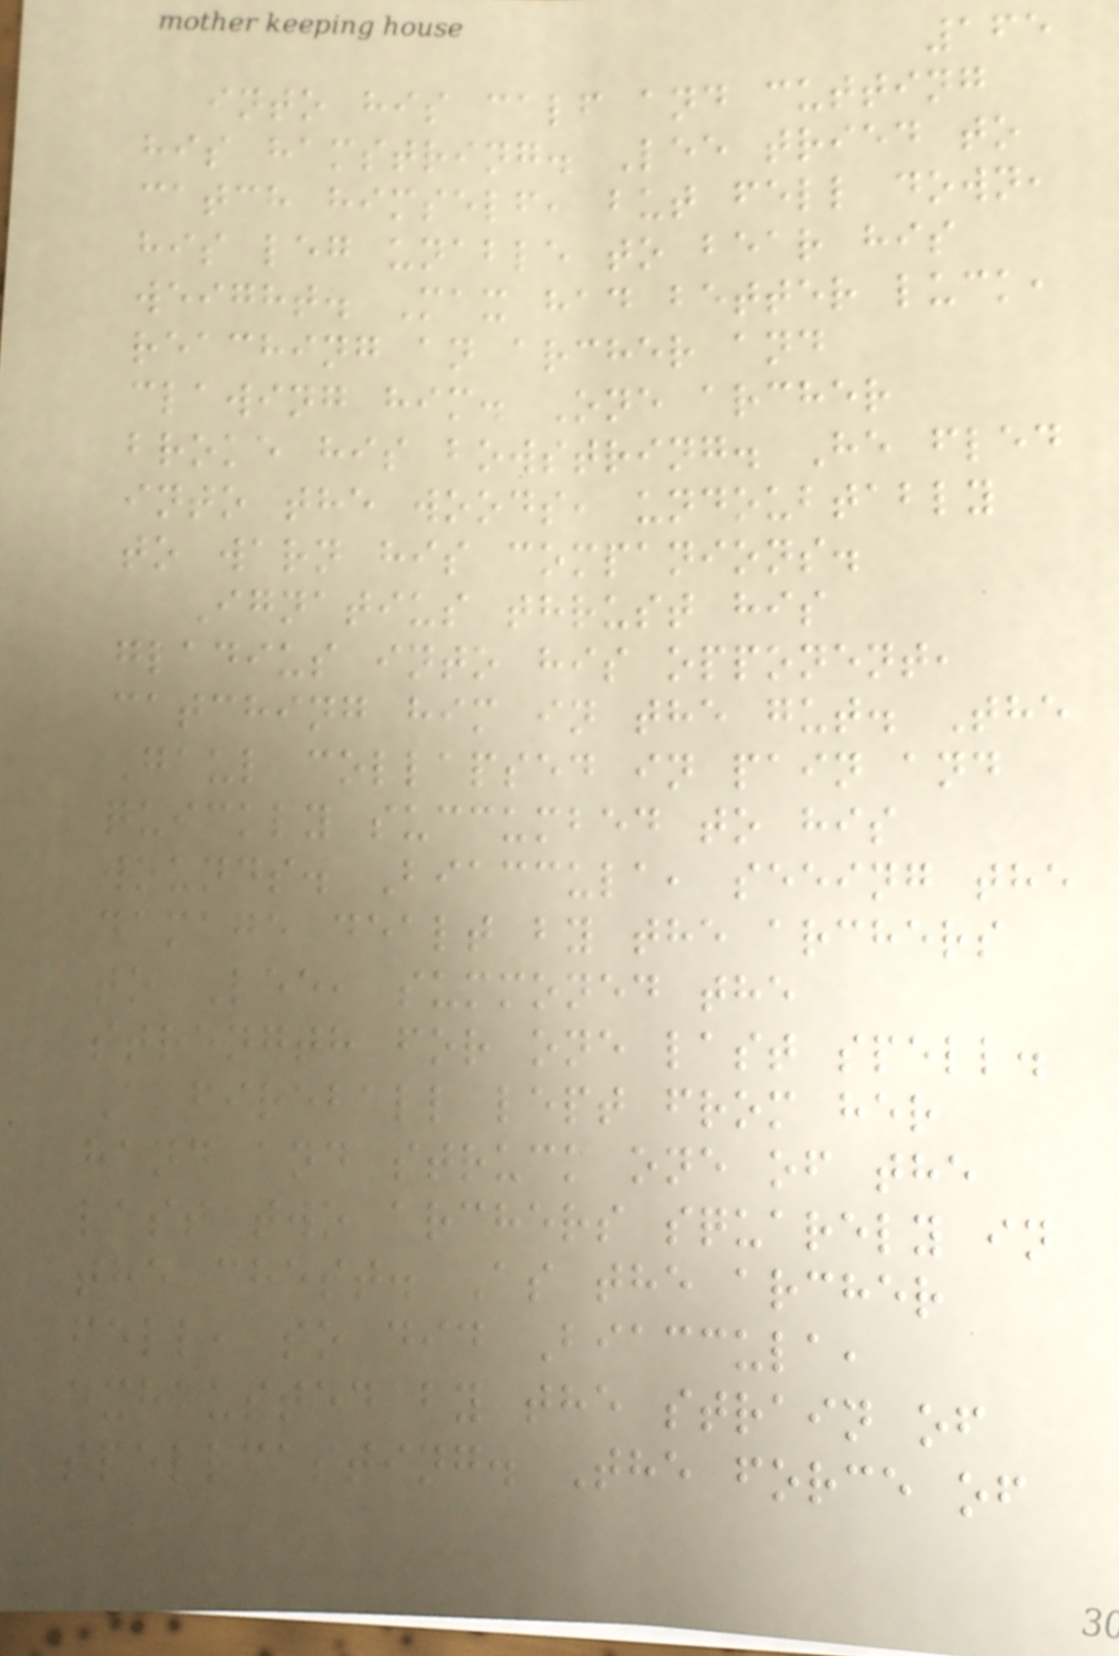165
into his calf and cutting
his hamstring. Lee tried to
catch himself, but fell down,
his leg unable to bear his
weight. Max had better luck,
reaching an archer and
clawing him. One archer
broke his bowstring. He fled
into the woods, undoubtably
to warn his companions.
Ignatius thrust his
gladius into his opponent,
catching him in the gut. The
Gaul collapsed in pain and
quickly succumbed to his
wounds. Biaccula, seeing the
damage dealt by the archers
to Lee, summoned the
strength for one last spell.
A fireball lept from her
hand and struck one of the
last two archers squarely in
the chest. As the archer
fell, so did Biaccula,
exhausted by the strain of
spellcasting. The force of
